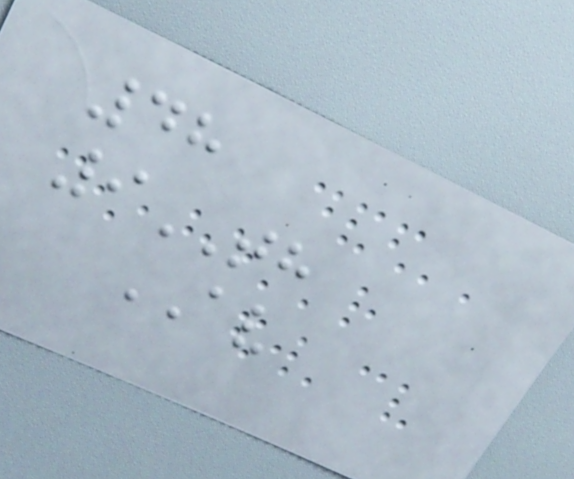48
9TH
AV
